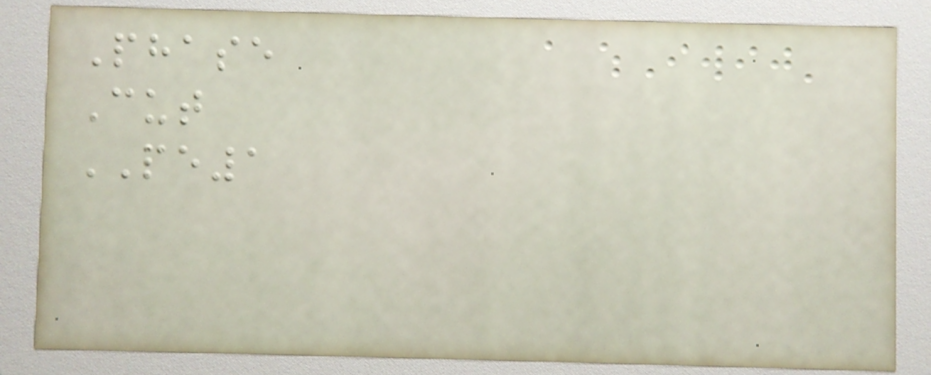Phase
Cut
PE1
